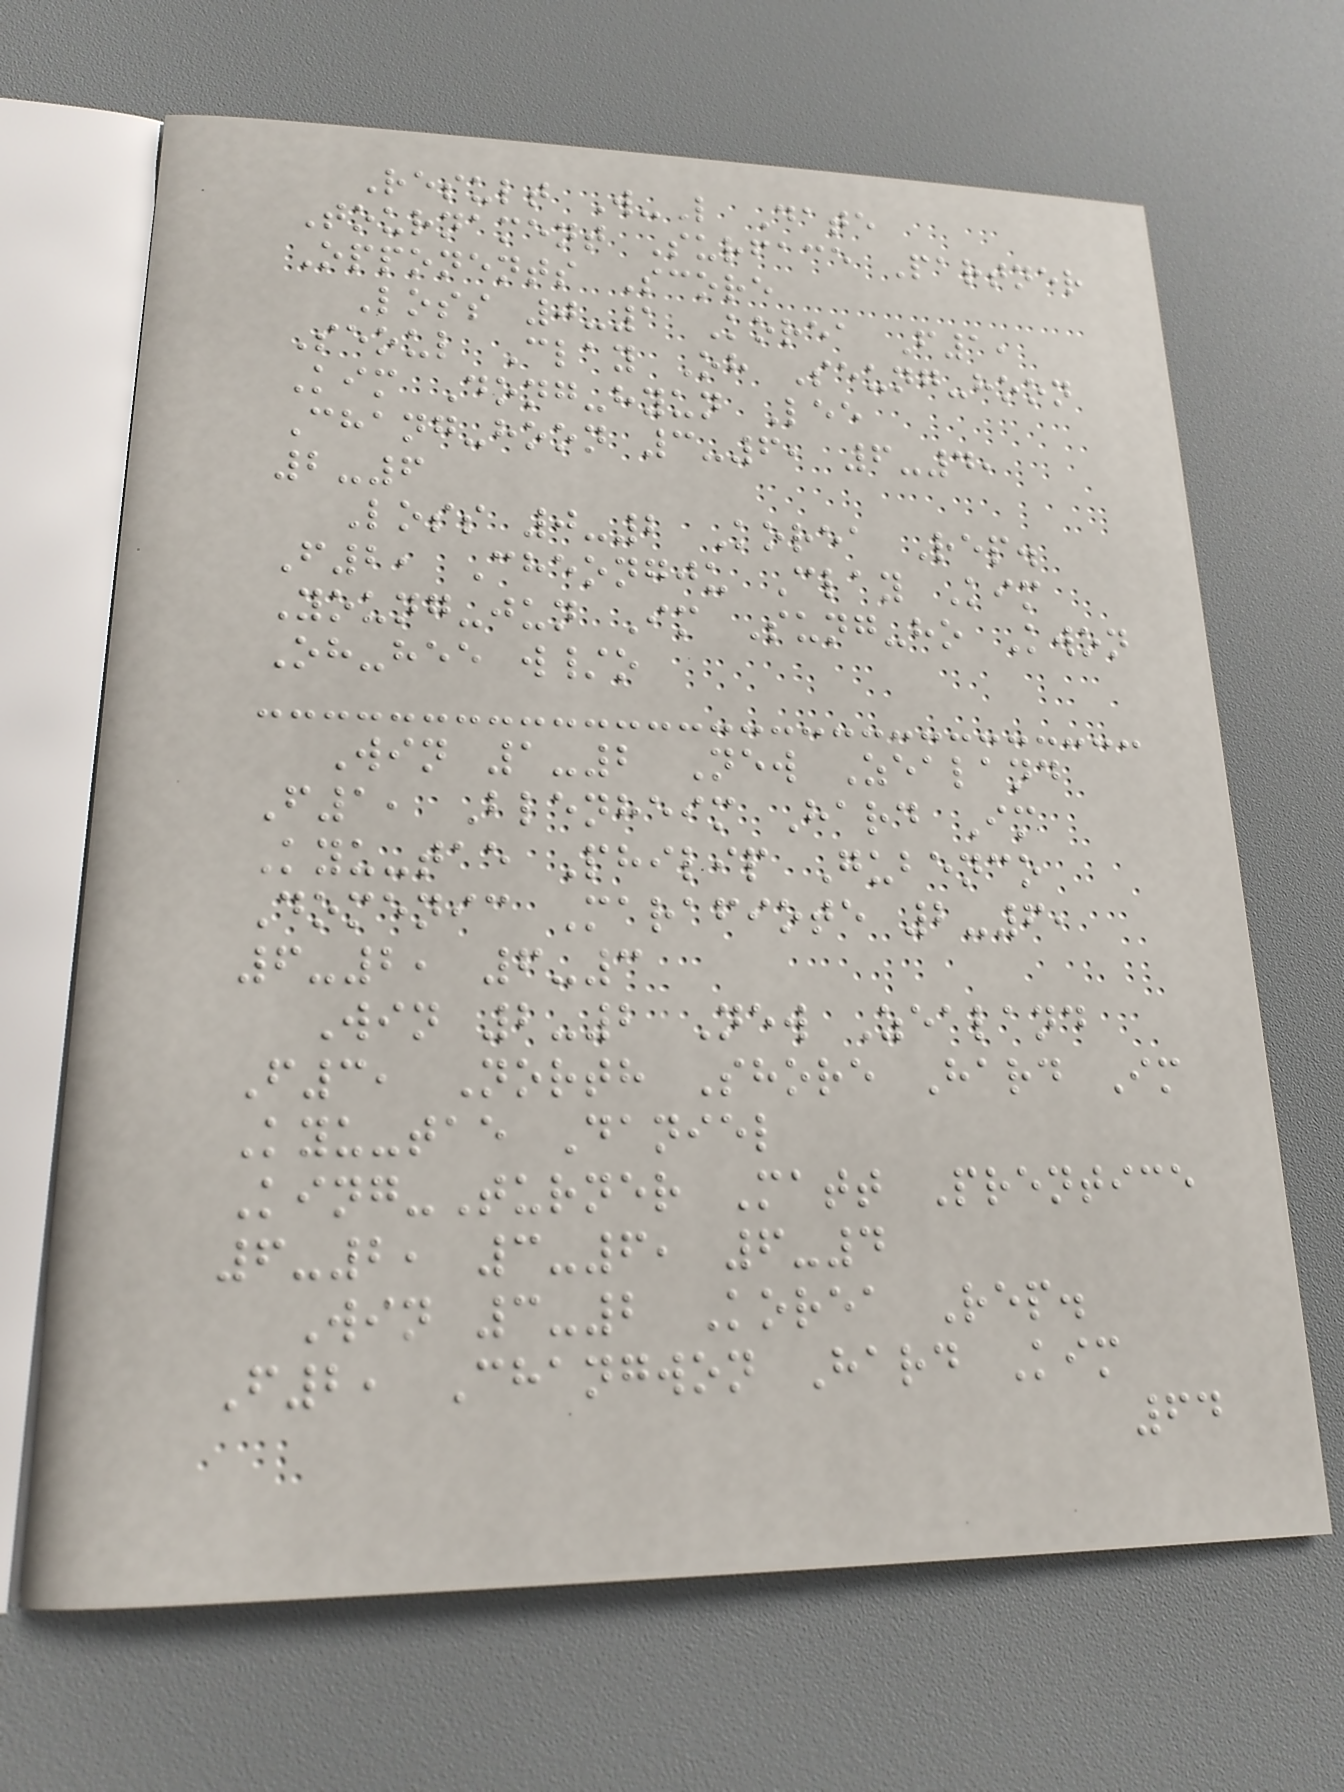Result W-L Date
Tournament Surface Partner
Opponents Score
Loss 0-1 Korea F1,
Seoul Clay Oh Seung-hoon
Kim Dong-hyun Lee
Chang-hoon 3-6, 6-4,
2-6
Loss 0-2 Korea Rep.
F2, Cheongju Clay Kim
Young-jun Im Sung-ho Kwon
Oh-hee w/o
Win 1-2 New Zealand
F1, Blenheim Hard Im
Kyu-tae Philip Gubenco
Domenic Marafiote 2-6,
6-2, 6-3
Win 2-2 New Zealand
F3, North Shore Hard Im
Kyu-tae Daniel
King-Turner Matt Prentice
6-2, 3-6, 6-4
Win 3-2 Korea Rep.
F2, Changwon Hard Kim
64
